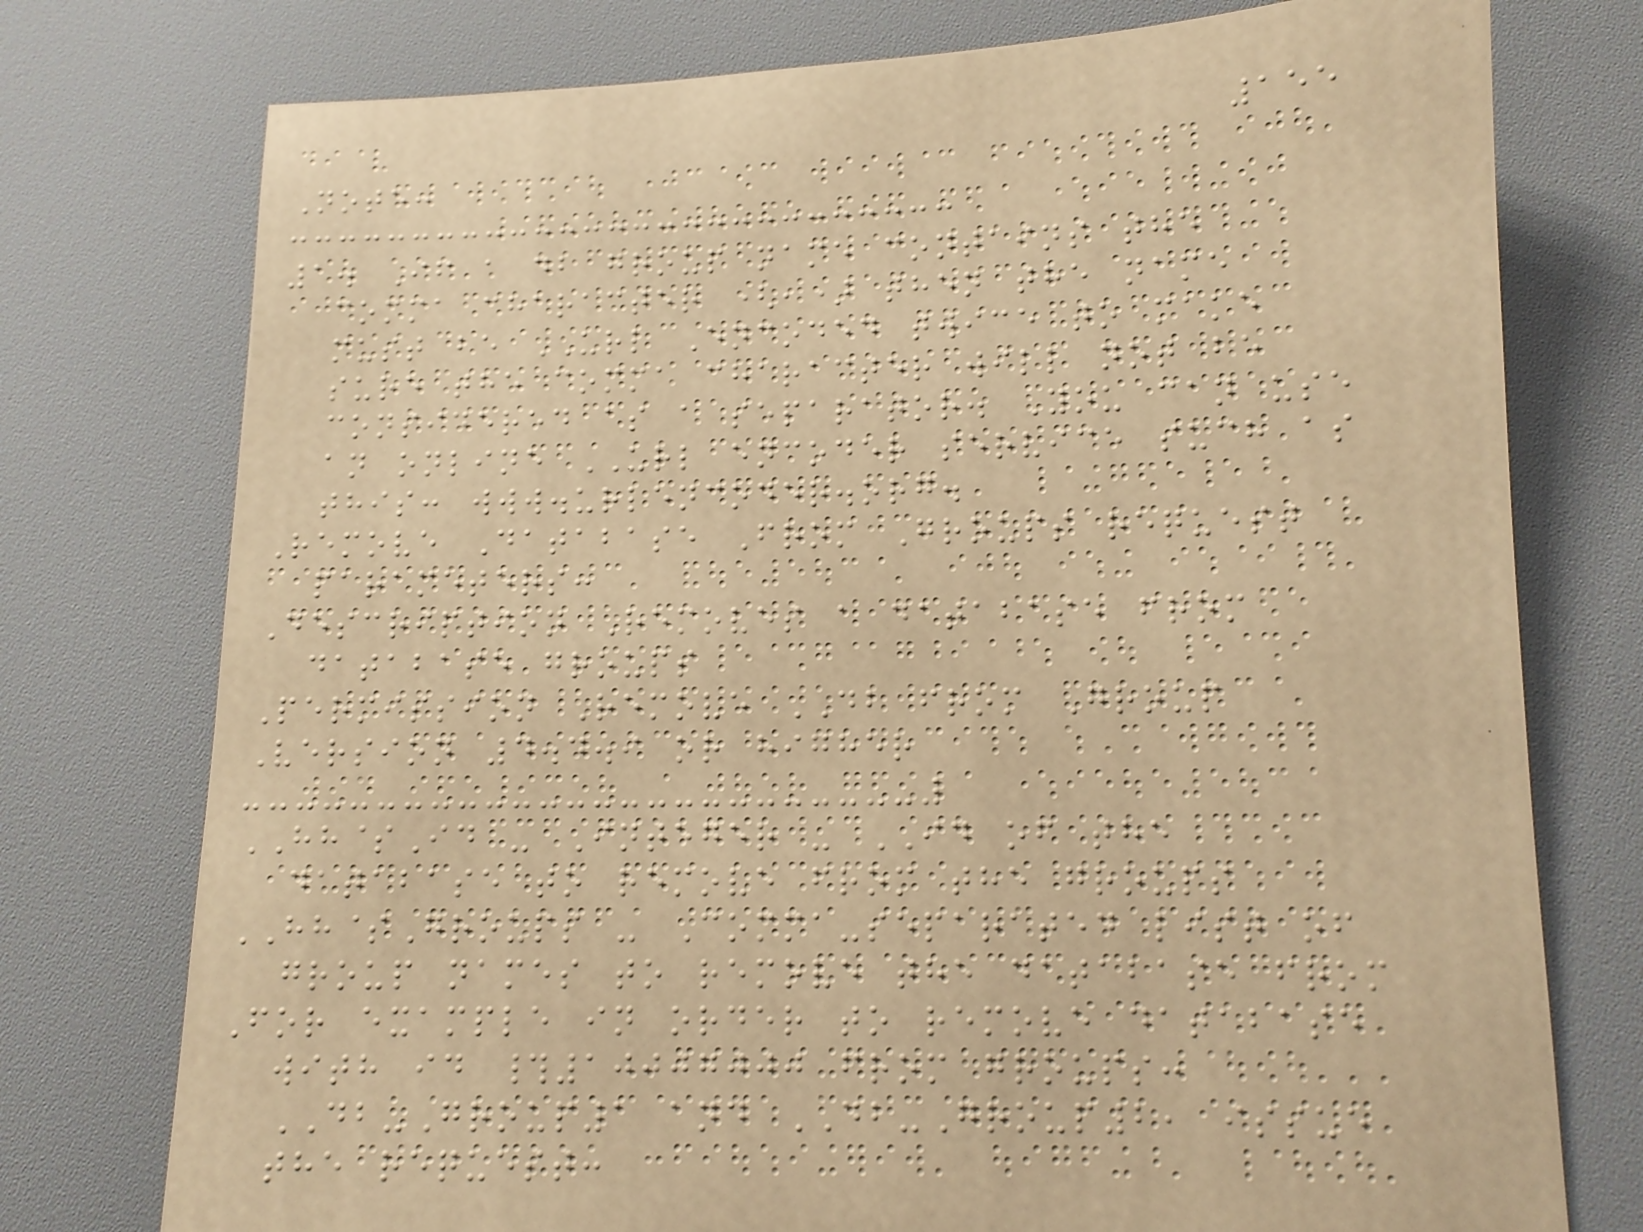155
Note:
1. If a db group name contains the
comma character (,) then the name
must be URL Encoded twice to make
sure the comma character will not be
considered as a separator. You can use
an online URL encoder service such as
this: www.urlencoder.org.
Remove Database From Groups request
parameters:
Description Removes a database from
database groups
Permission Remove DB from Group
Version 4.4.9 or higher
HH$Id - Integer - ID of the
database to remove from the groups
HH$Groups - Comma-separated list of
group names to remove the database from
For example in order to remove database
with id #10007000 from groups:
DB-Group1 and DB-Group2, issue
the request:
